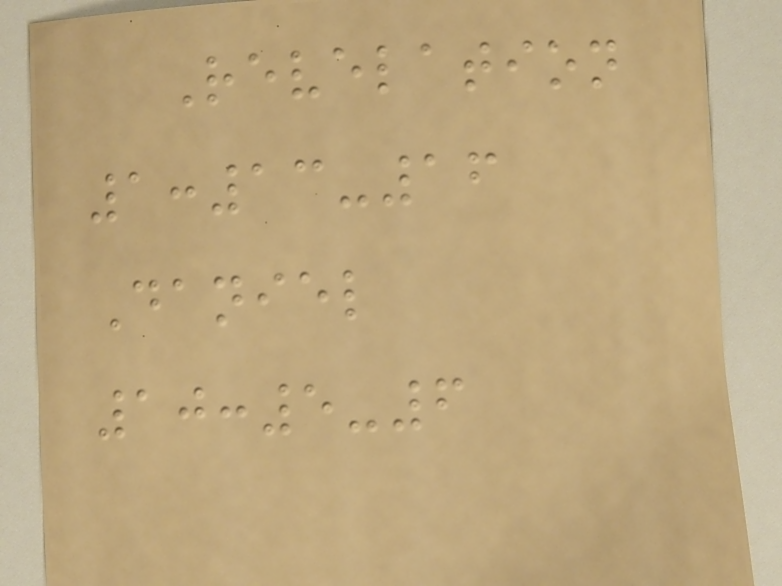Revelation
1:13-16
Daniel
10:5-6
